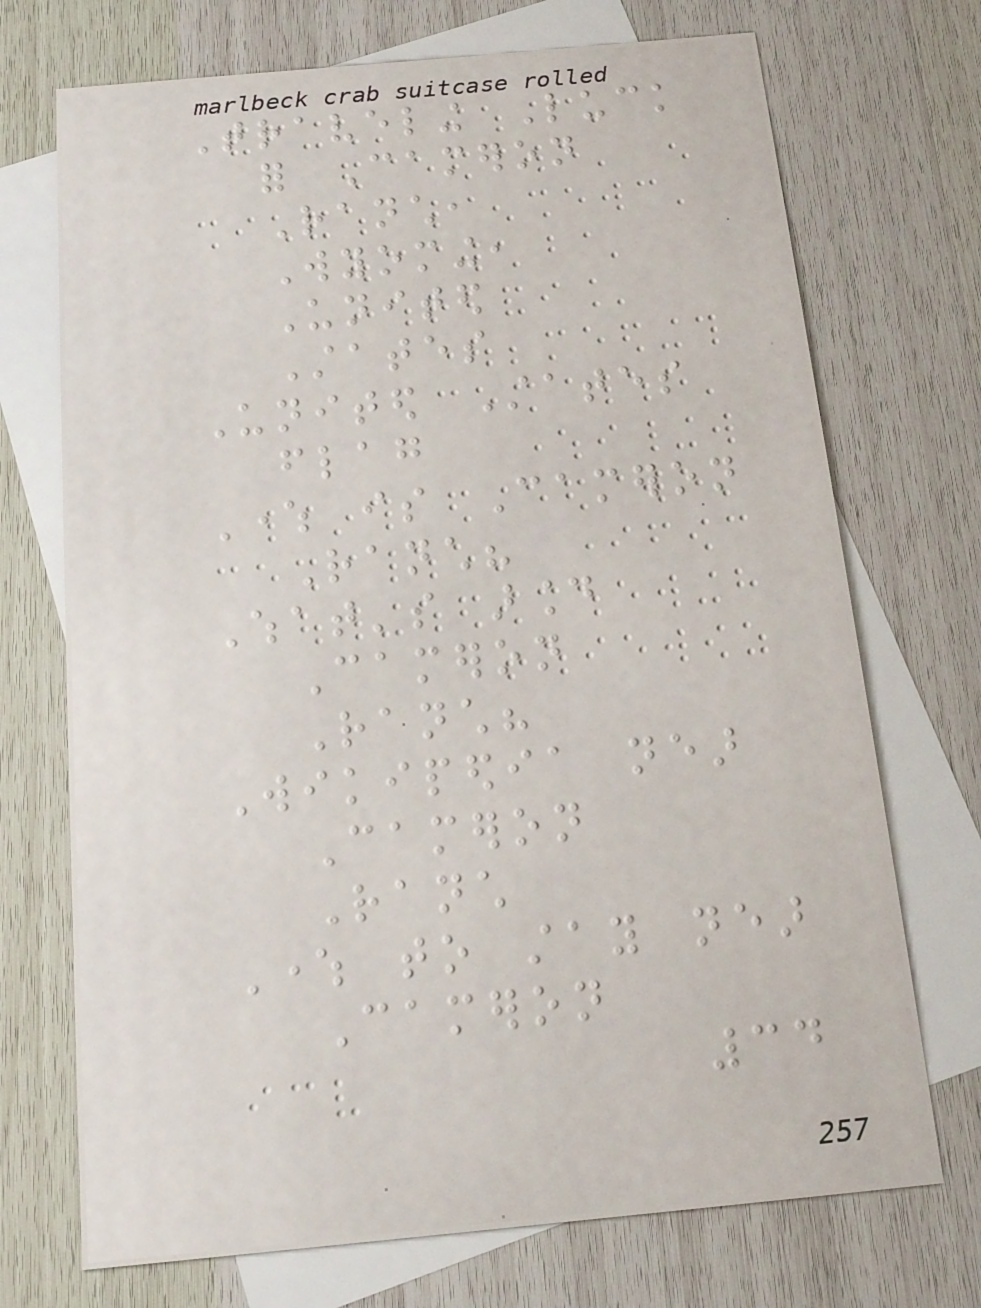Traveling Luck
for Cameron
Ranch,
Wyoming,
United
States
United States
flag
Where is Cameron
Ranch?
What's around
Cameron
Ranch?
Wikipedia near
Cameron
Ranch
Where to stay near
Cameron
34
